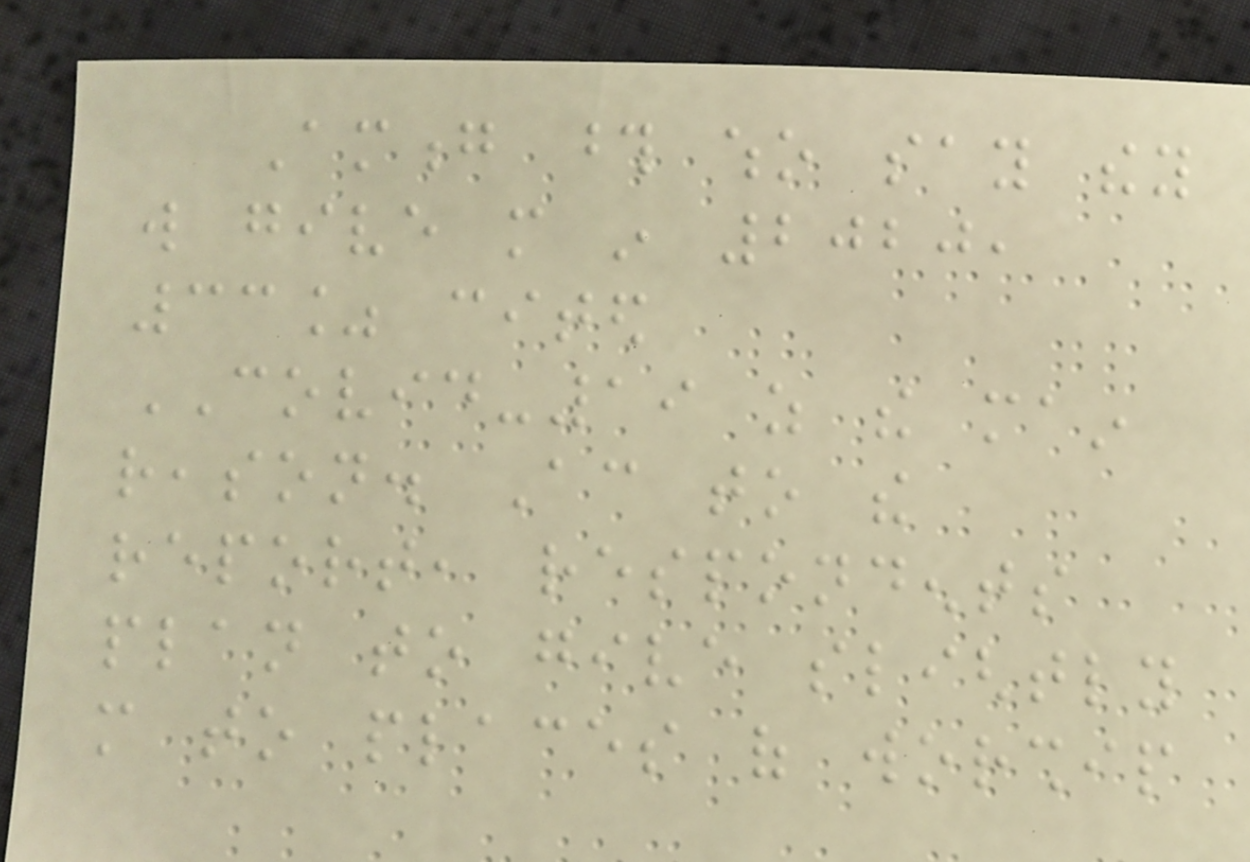Among those who say they
will give more in 2020,
33% cited
COVID-19 as the main
reason. According to the
report, respondents
plan to give slightly
more to places of worship
